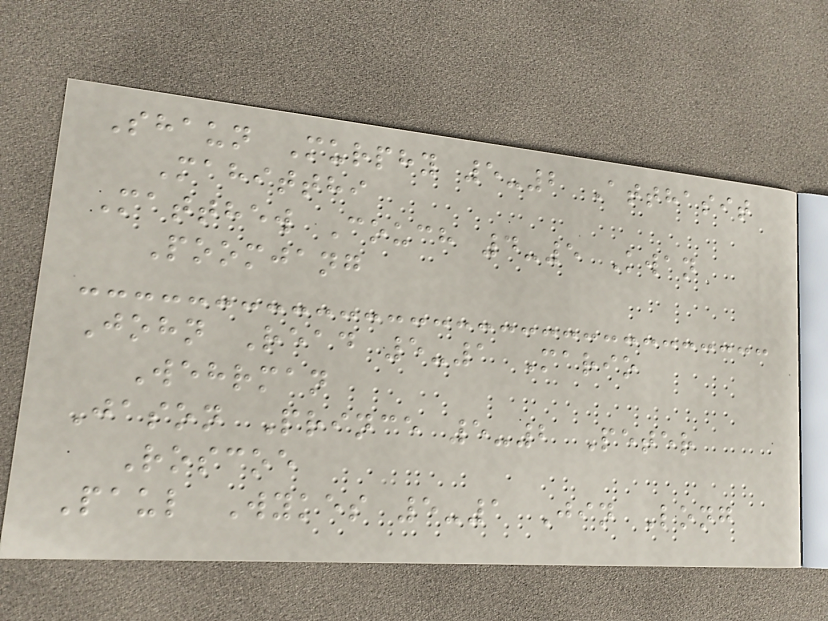Shaun Murphy 5-2 Atthasit
Mahitthi
Matthew Couch 4-5 Kwan
Poomjang
John Read 5-1 Mario
Wehrman
Jason Prince 5-2 Peter
Roscoe
Paul Wykes 5-1 Jin Long
